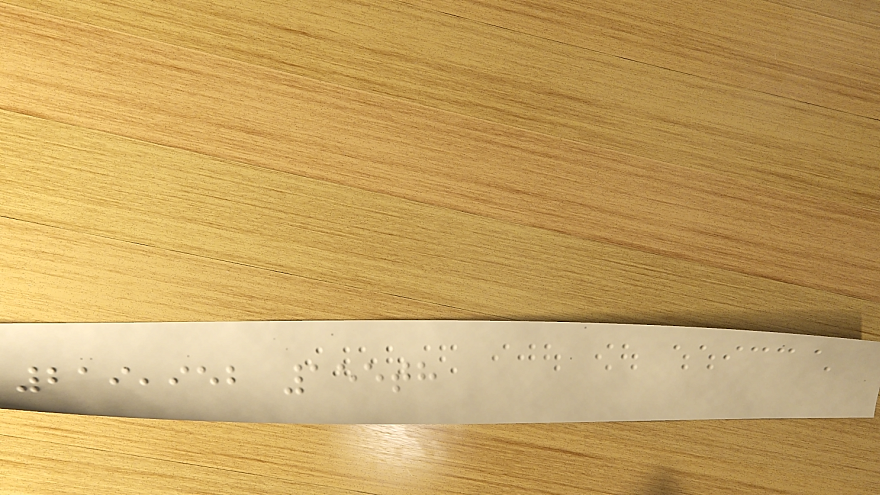219,952 155th
